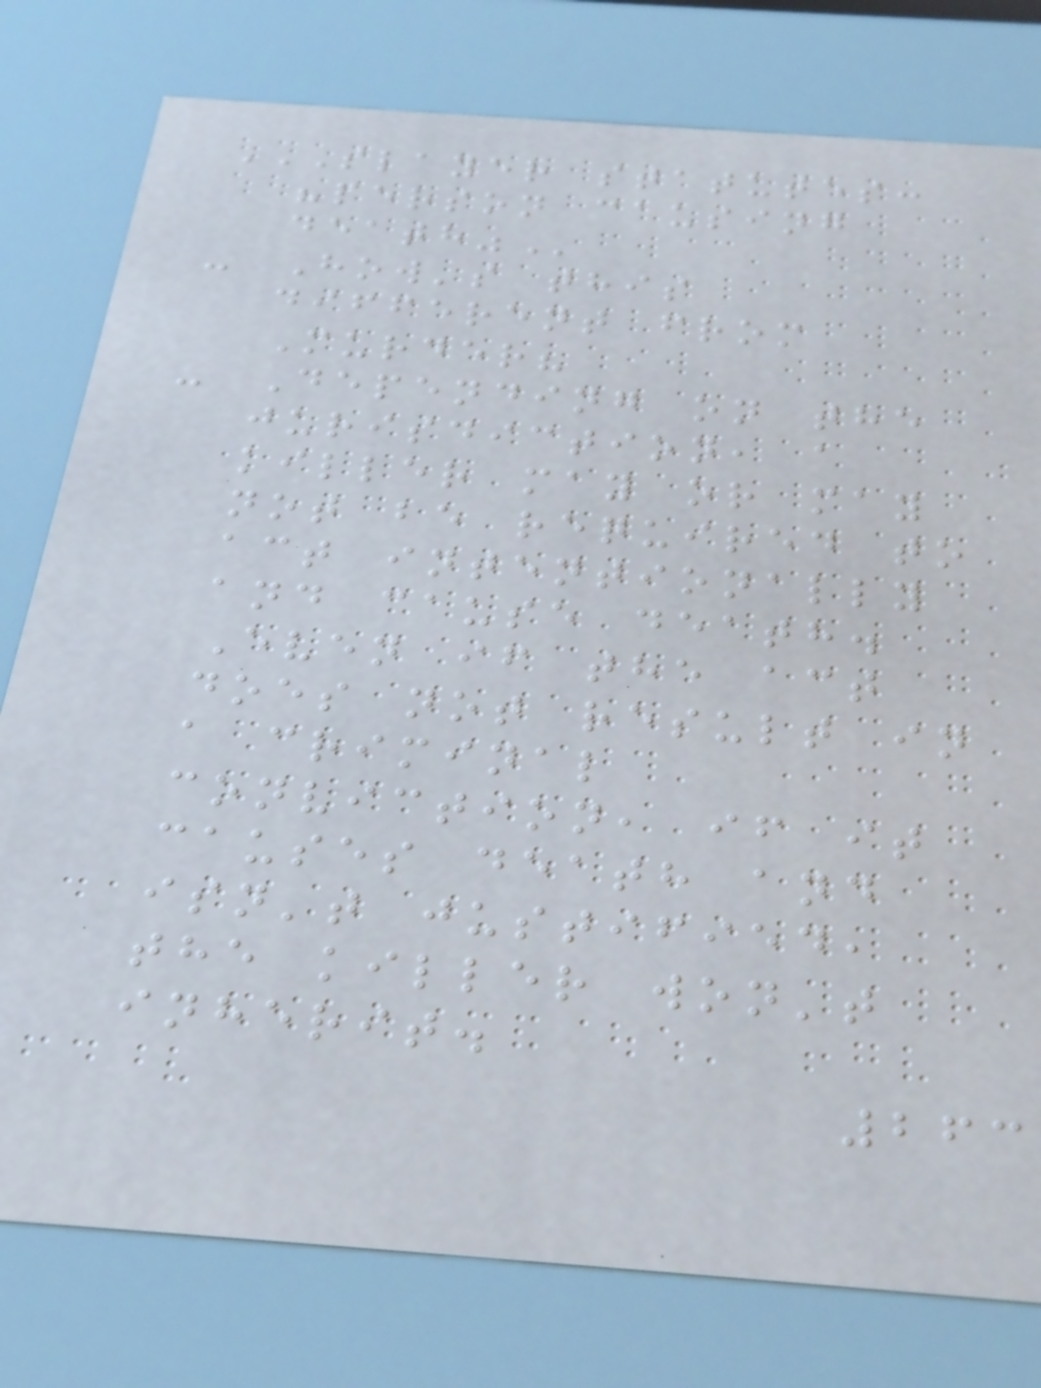SLAYER STATUTES:
"PERSON CAUSING
DEATH"
- How's this
different from
Murder?
- Depending on the
jurisdiction, a
killer may or may
not be required to
act intentionally
and cause death.
Even if the act
does not result in
a criminal
conviction, if it
causes death and
isn't justified,
the killer won't
inherit.
263
